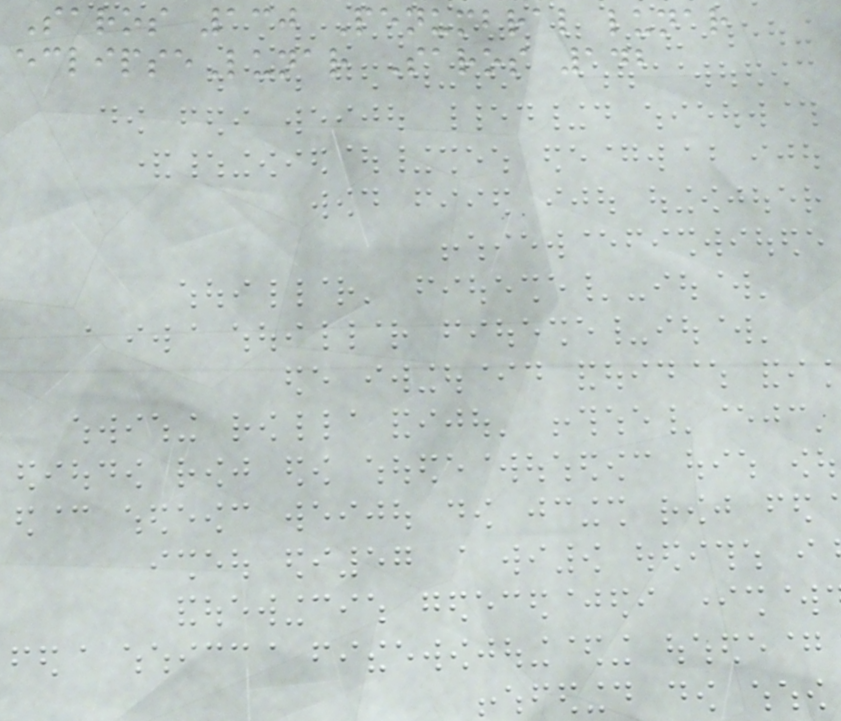Saros 130 Penumbral lunar
eclipseLunar Saros 142
